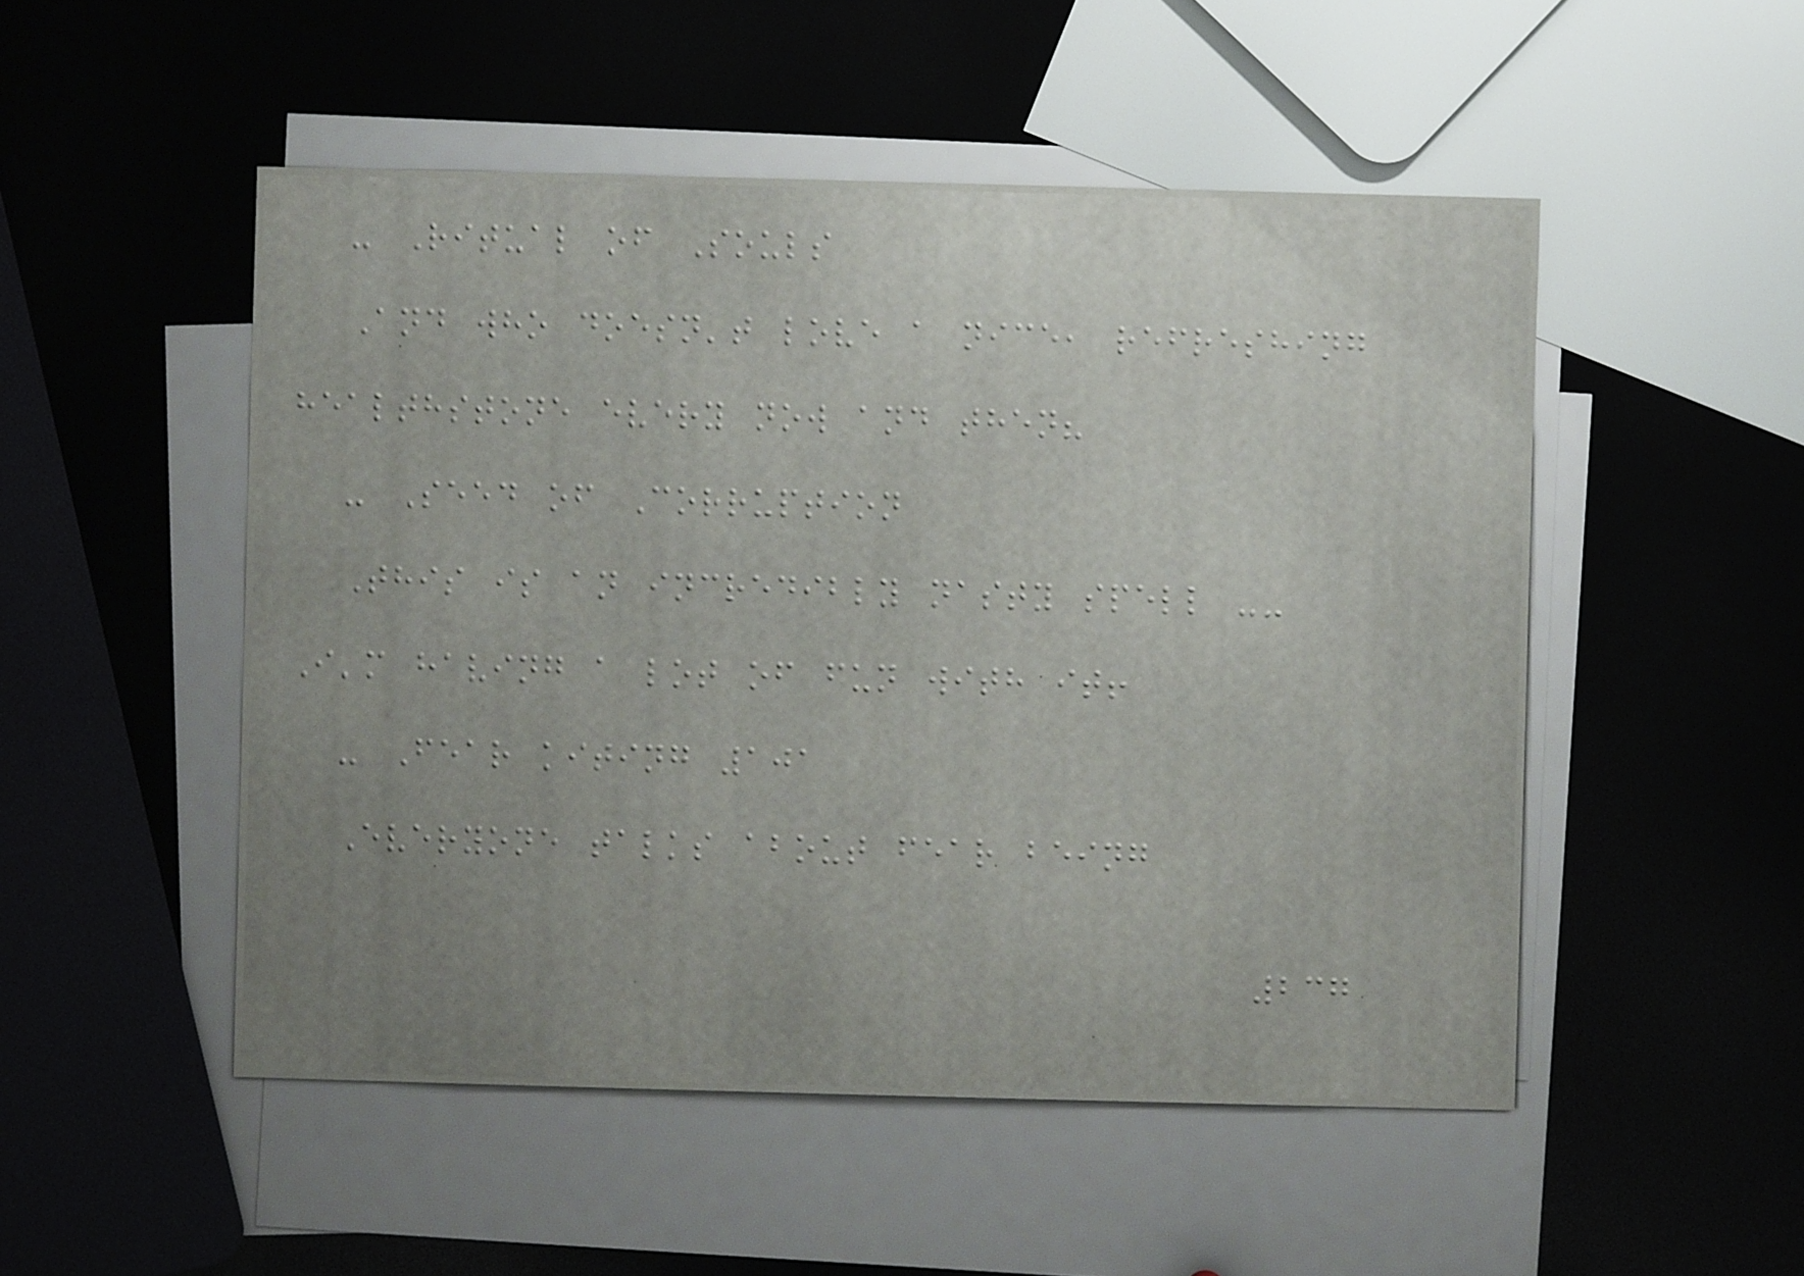- Ritual of Souls
And who doesn't love a nice, refreshing
healthstone every now and then?
- Seed of Corruption
This is an incredibly nasty spell --
I'm having a lot of fun with it!
- Fear kiting 101
Everyone talks about fear being
237
